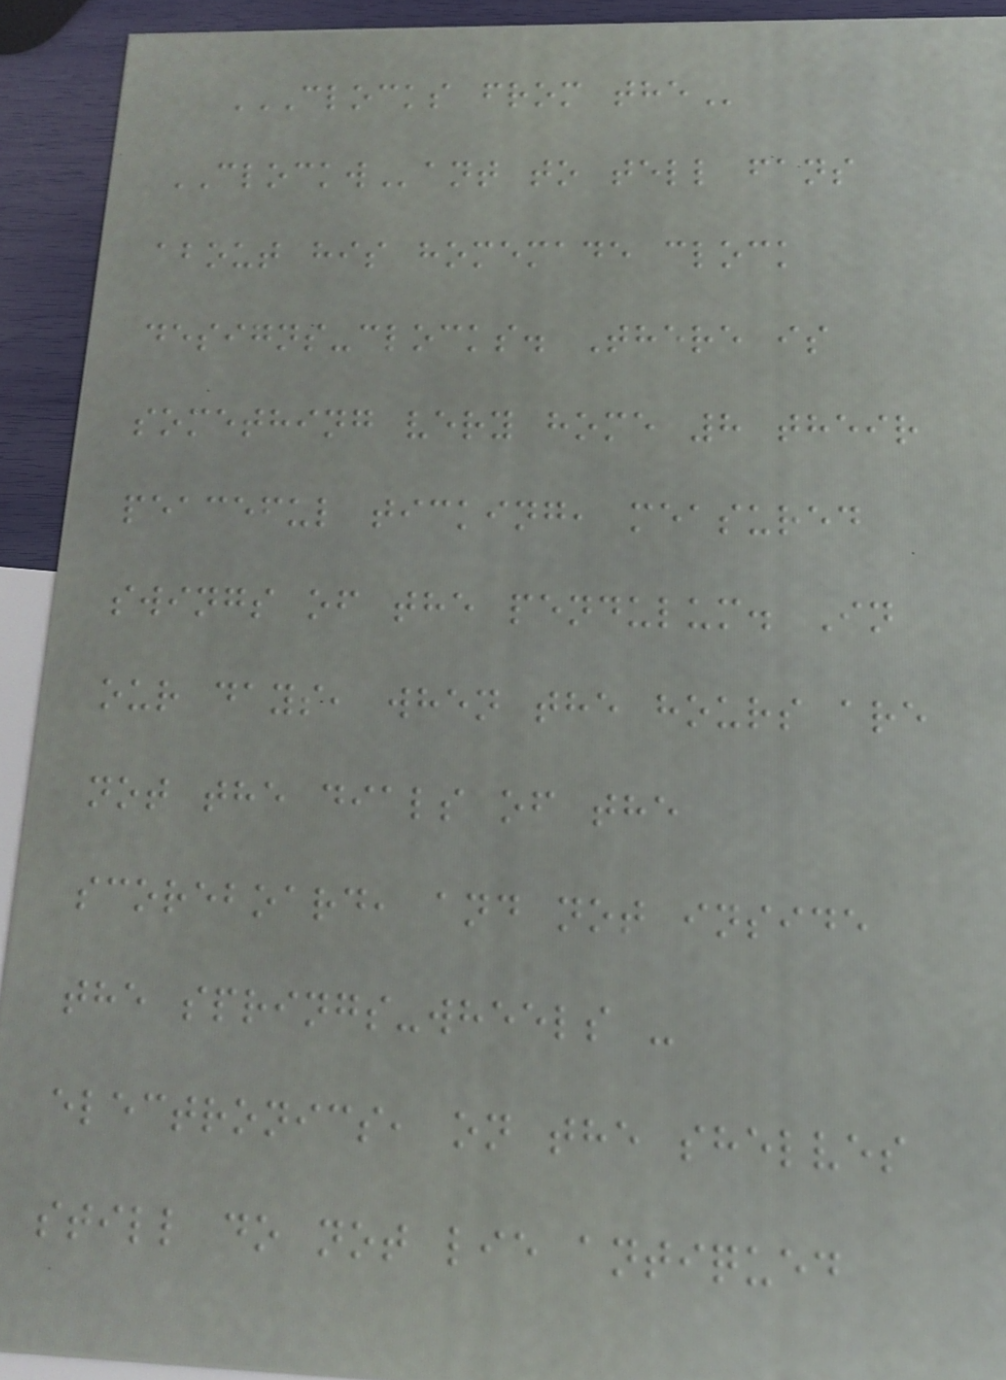CLOCKS FROM THE
CLOCKWant to tell fans
about his homemade clock
designs-clocks. There is
something very home 8 their
peaceful ticking, measured
swings of the pendulum. In
our days, when the hours are
not the dials of the
scoreboard, and not inside
the springs-wheels -
electronics, on the shelves
still do not lie antiqued
